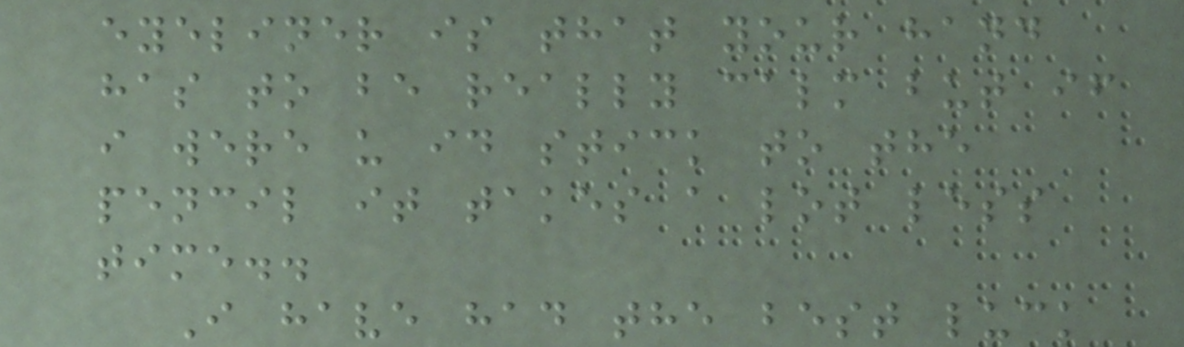eyeliner is that your hand
has to be really calm but if
i were u id stick to the
pencil it takes a lot less
time..
I have had the best luck
